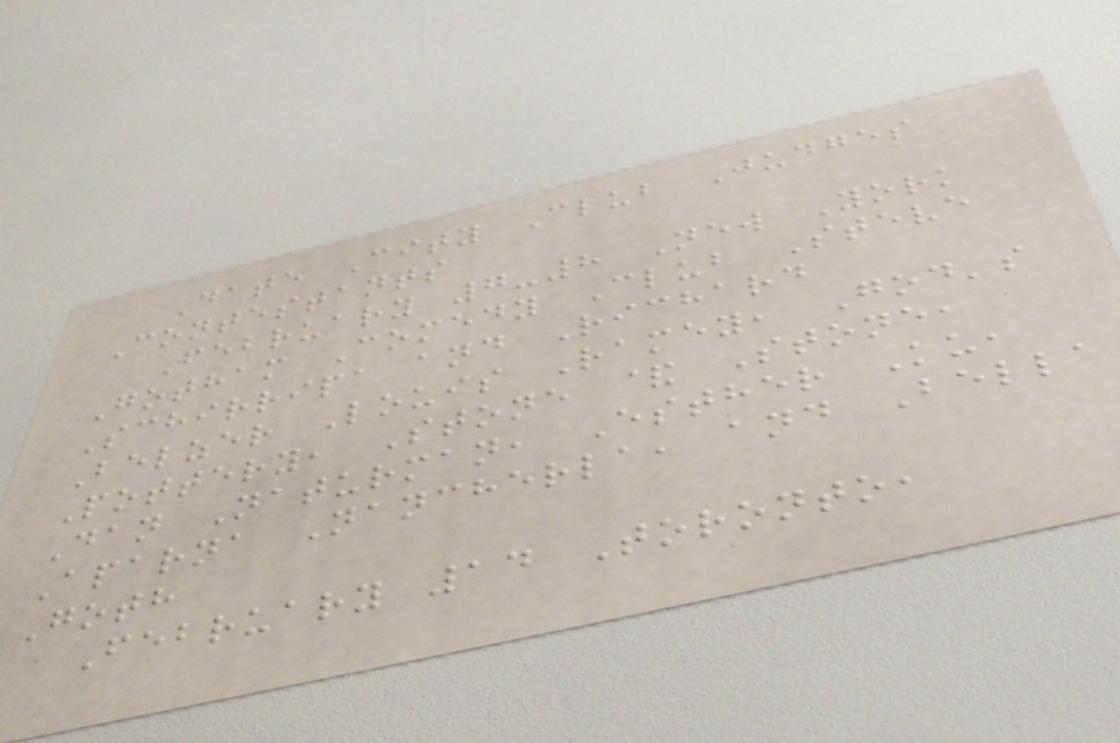Date City Club Judges
Contestants
February 7-8 New York
Gotham Comedy Club Steve
Schirripa and Richard
Belzer Louis Ramey, God's
Pottery, Stone & Stone,
Dan Naturman, Esther Ku,
Aparna Nancherla, and Bella
Goth
February 14 Toronto,
